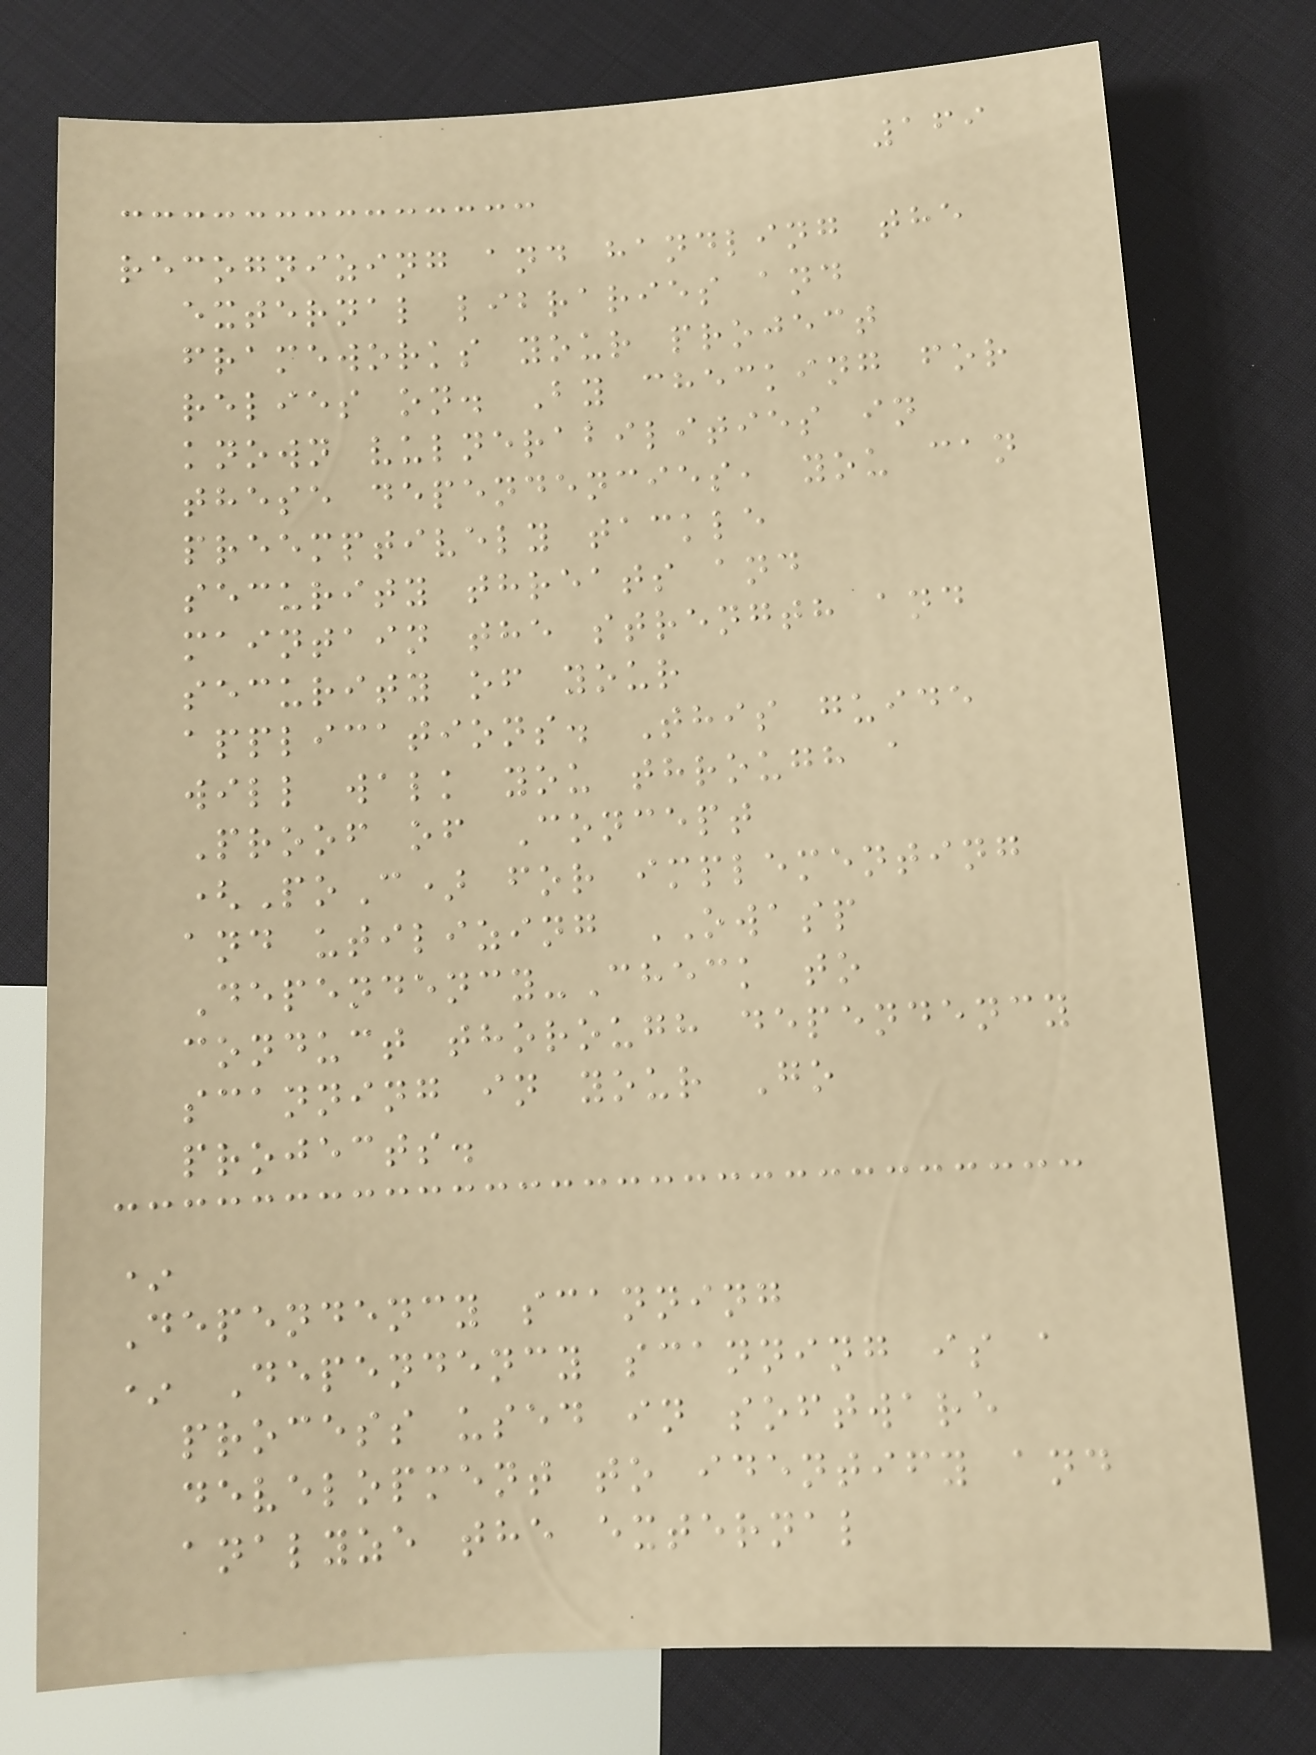169
recognizing and handling the
external libraries and
frameworks your project
relies on. By checking for
known vulnerabilities in
these dependencies, you can
preemptively tackle
security threats and
maintain the strength and
security of your
applications. This guide
will walk you through a
Proof of Concept
(PoC) for implementing
and utilizing OWASP
Dependency-Check to
conduct thorough dependency
scanning in your Go
projects.
*
Dependency scanning
* Dependency scanning is a
process used in software
development to identify and
analyze the external
